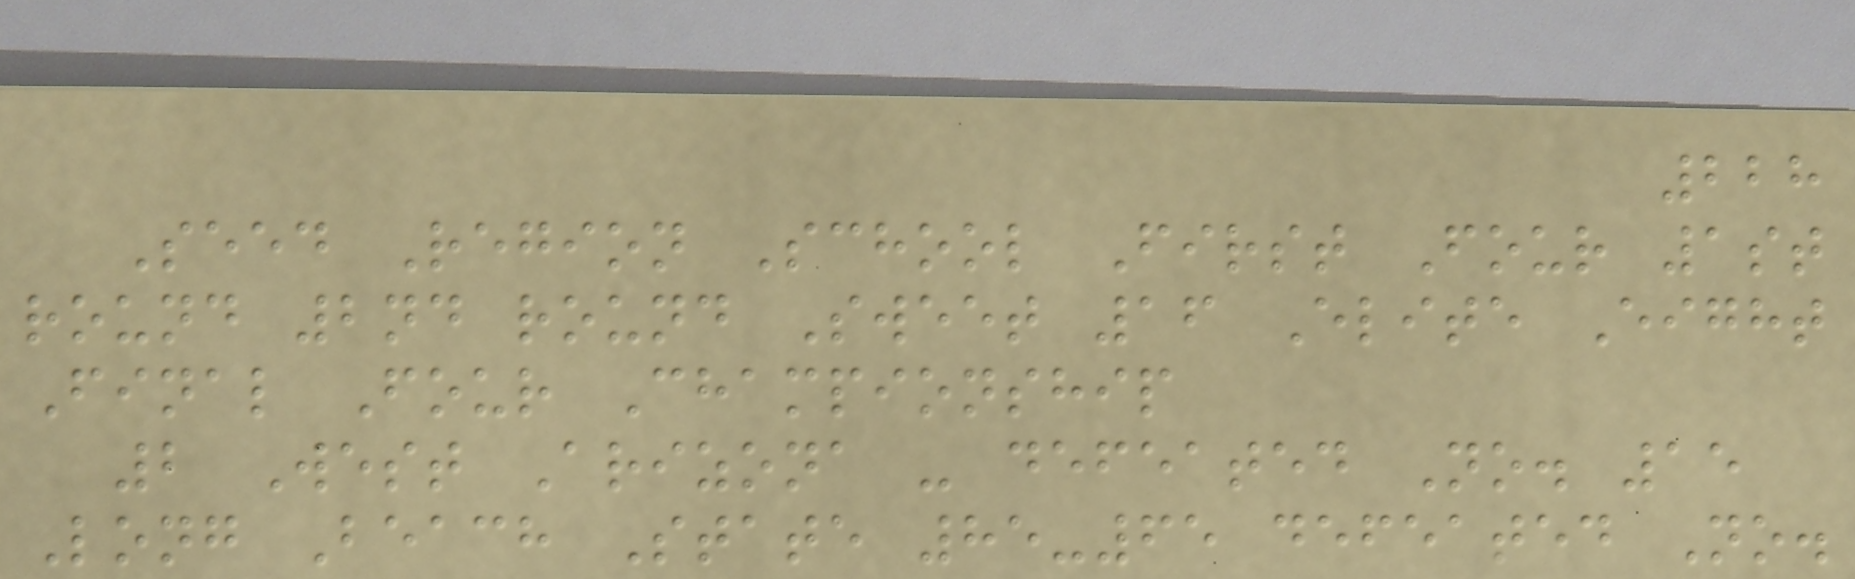228
Seed Region School First Four 1st
round 2nd round Sweet 16 Elite Eight
Final Four Championship
2 West Arizona - defeated No. 15
Long Beach State 85-65 defeated No.
